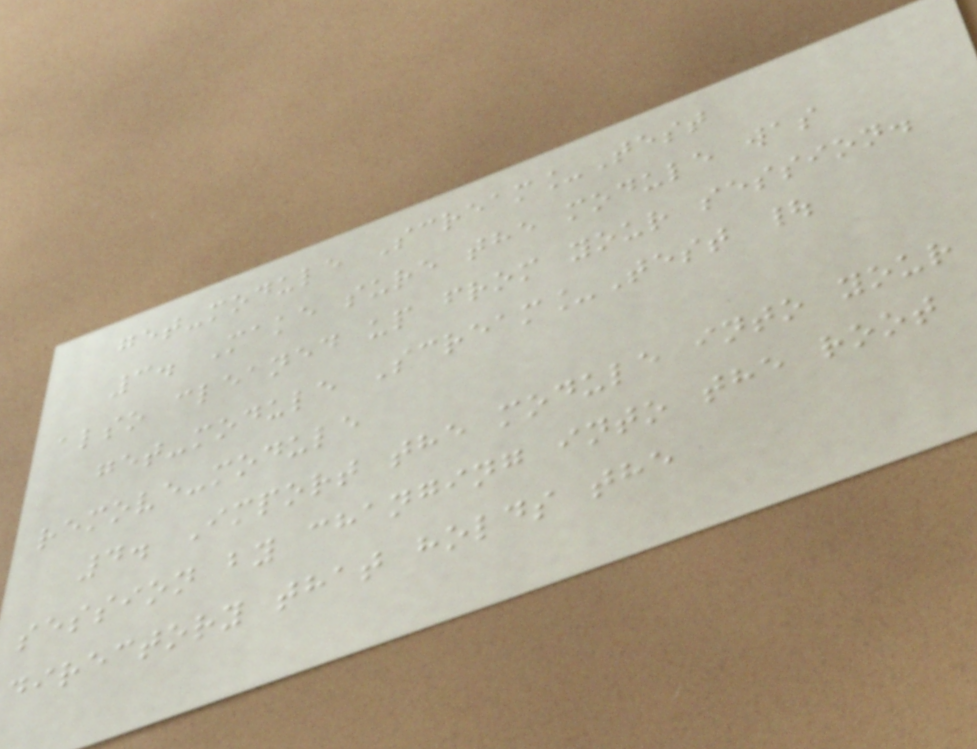get-module Scream_Test
3. Make sure the module was
also cleaned up from your session.
get-module Scream_Test |
remove-module
4. Import the module into your
session by changing into the root
directory that holds the
